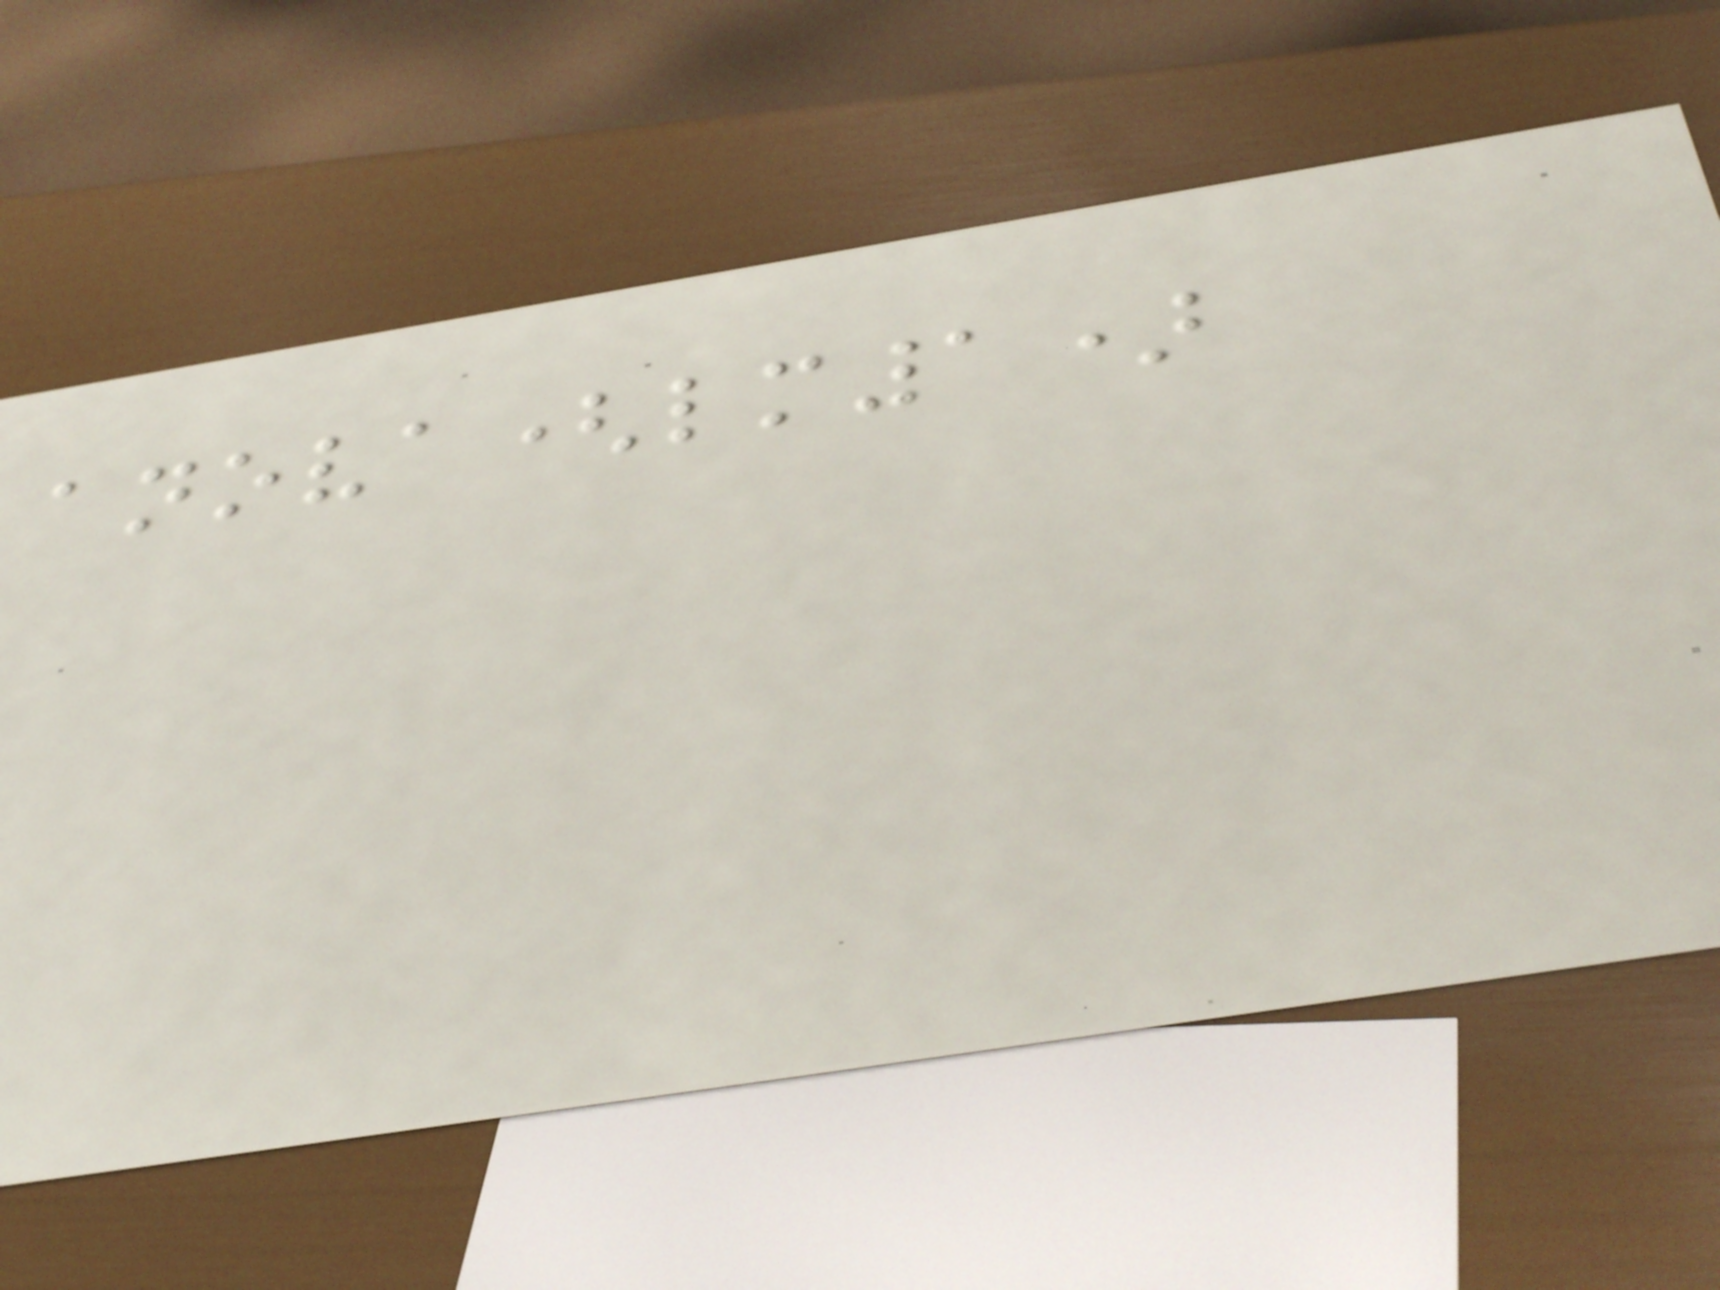anova(lm1)
